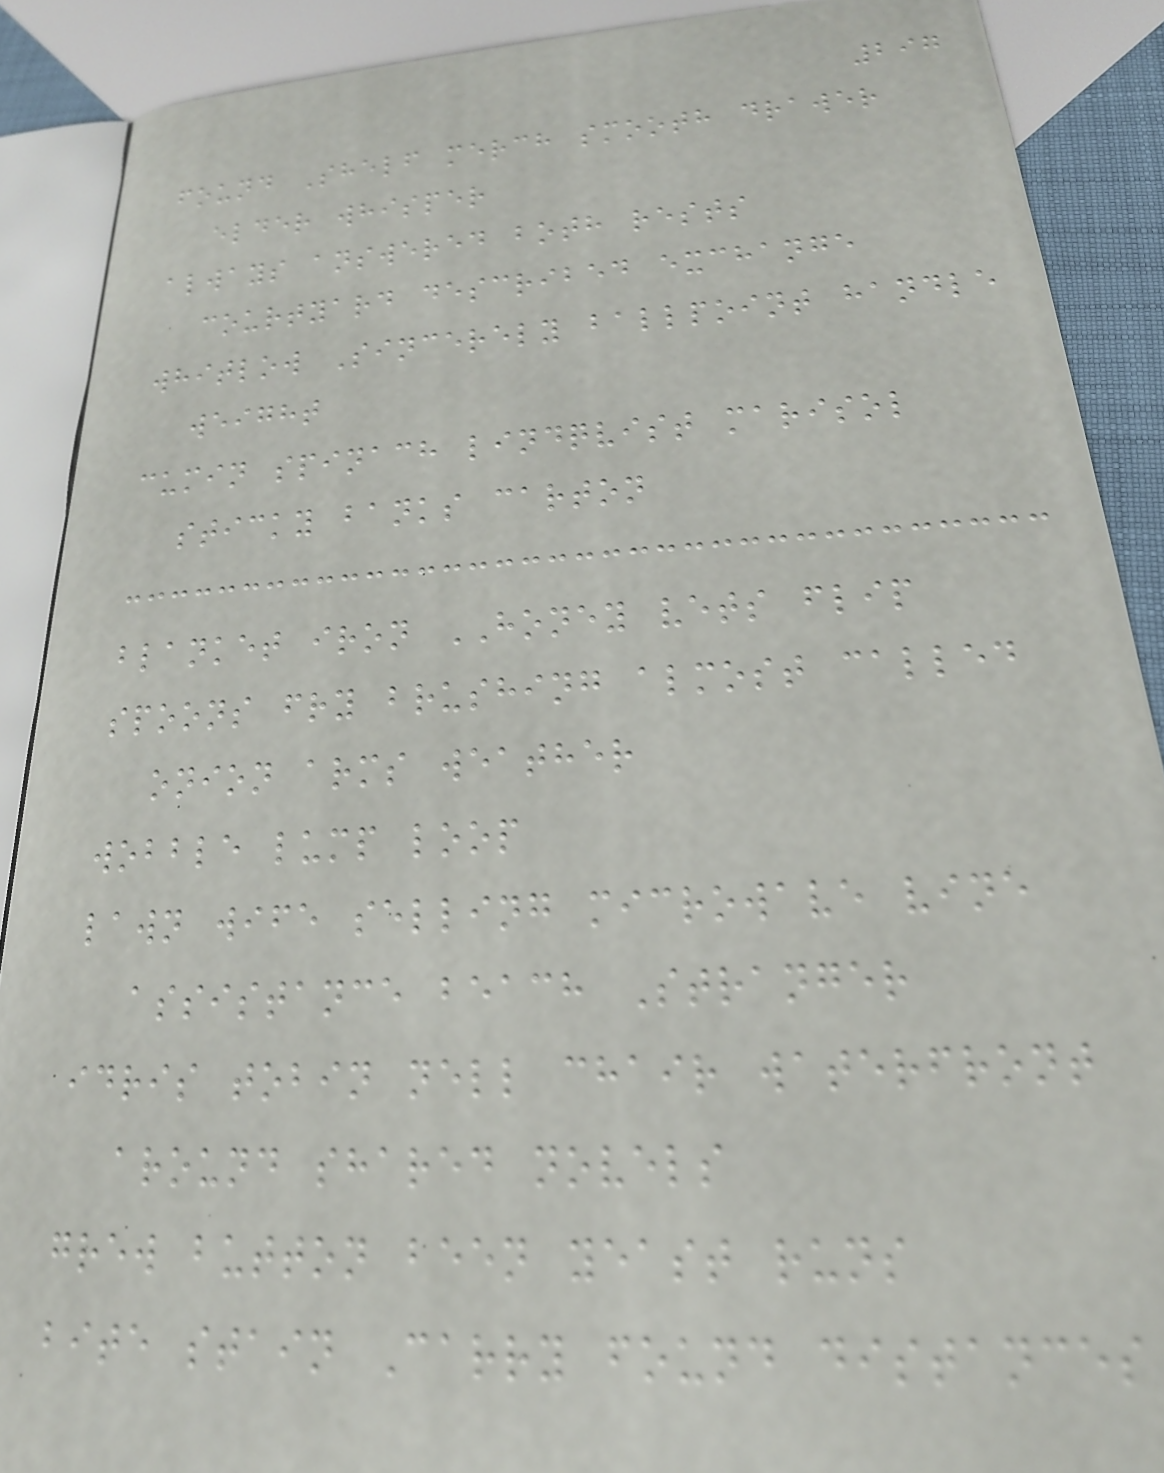297
found Shelf merch smooth drawer
elder whisper
always answered both rests
courtyard described exchange
whitlow Sincerely ballpoint handle
weight
cumin spinach lindqvist marisol
sticky banks carton
blanket iron HONEY vets flip
spoons fry brushing almost called
onion arms weather
wobble lump loop
lawn wife selling microwave vine
assistance beach Stranger
idris tobin nell chair waterfront
around shared novels
grew button been yeast runs
bite stain Carry found distances
